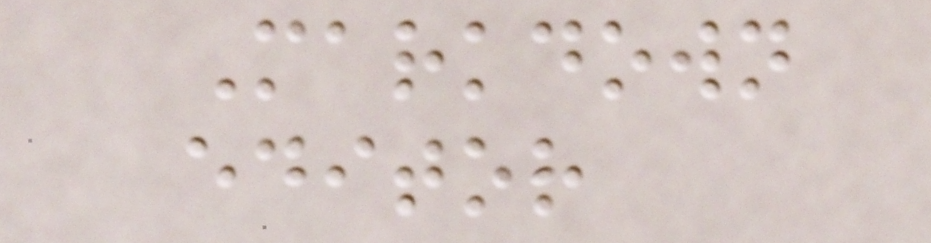Markdown
editor
